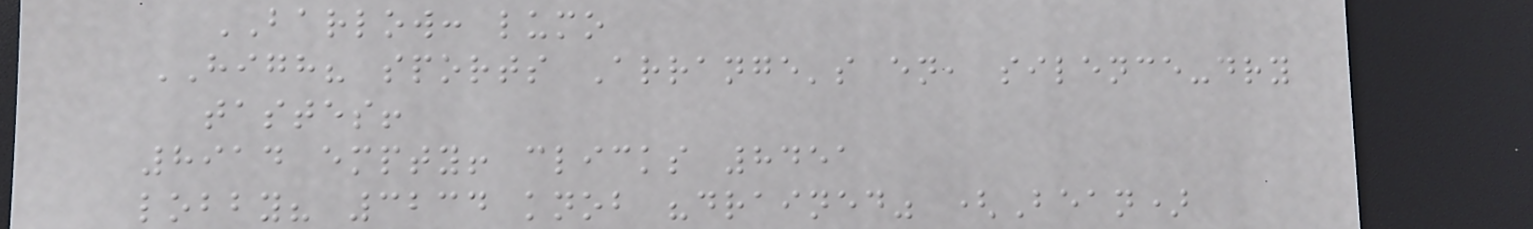BARLOW: lumo
HIGH? sports Arrange's en, silence-dry
tastes!
8914 empty! clicks 8451
lobby? 3234 knob "drained" (Bean)
